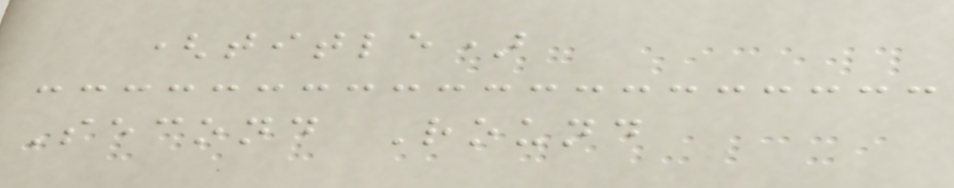(title)
Second Round
